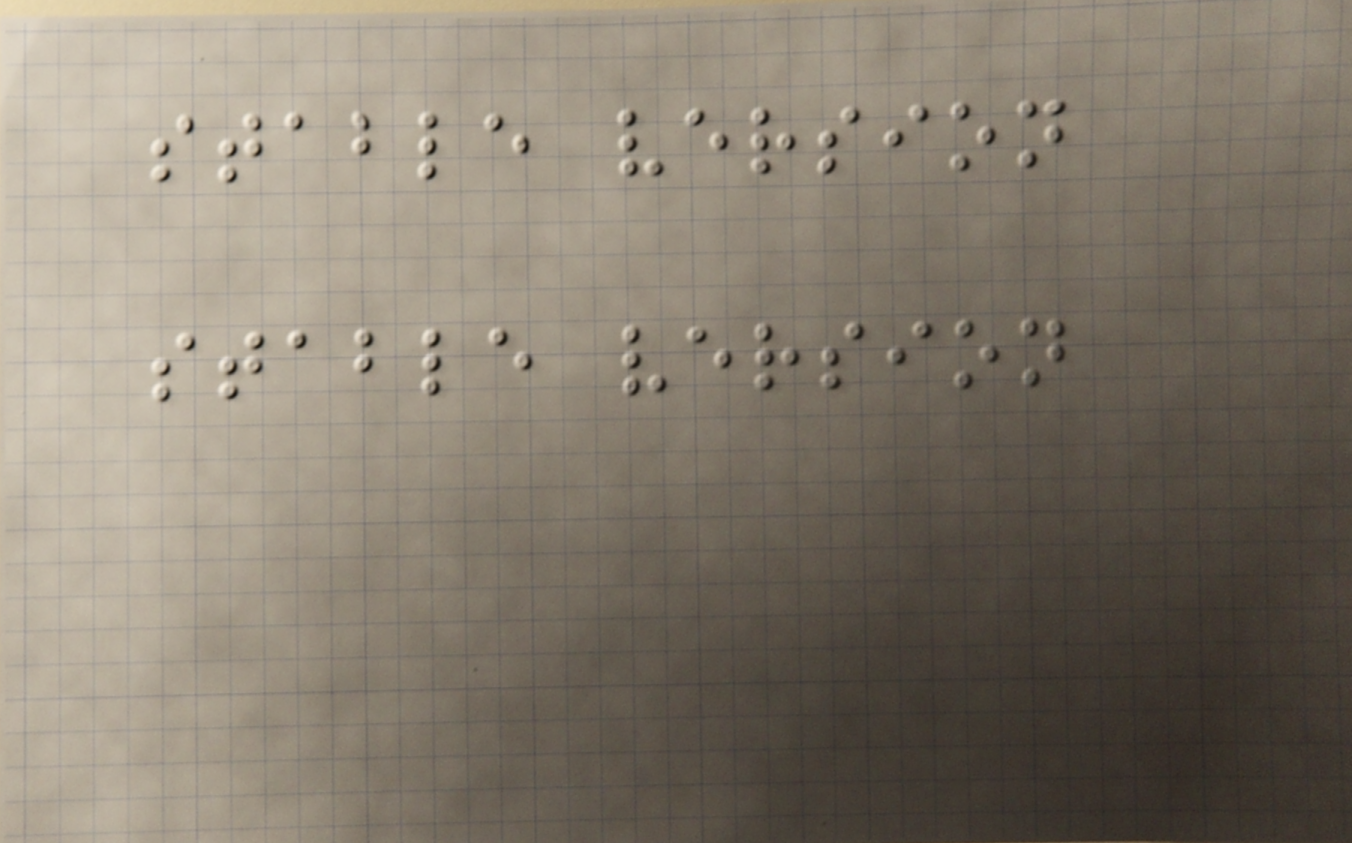stable version
stable version
